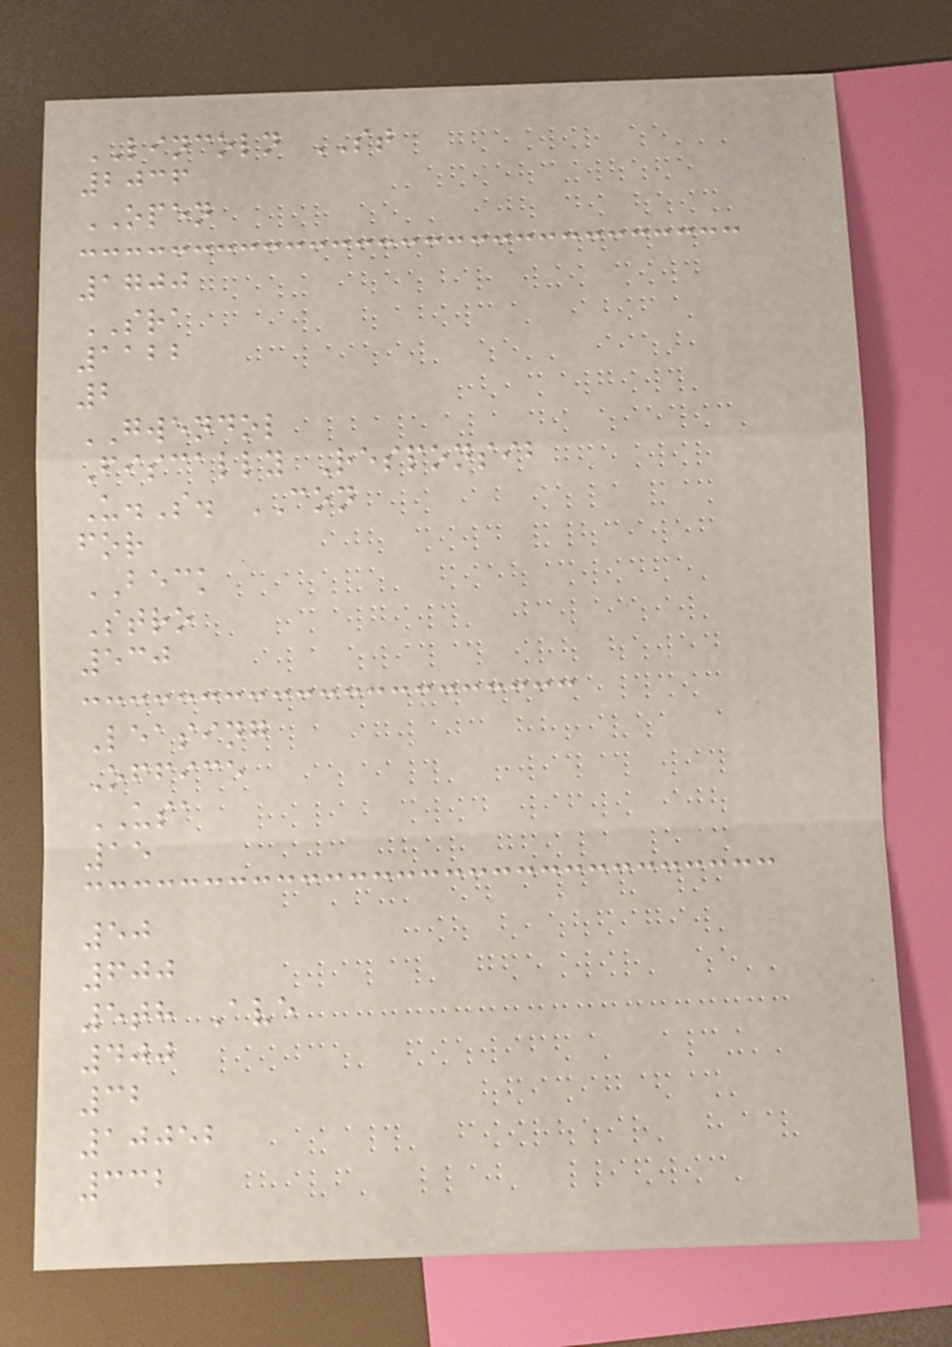LINCOLN ST
2036
OPEN
1700
SRA
1122
2
GWENDOL
Fiscally Responsib
U.S. CON
for
BECK
Stro
530
Leasing
Office
USA
15
50
600
5th Ave
400
32
10052
332
